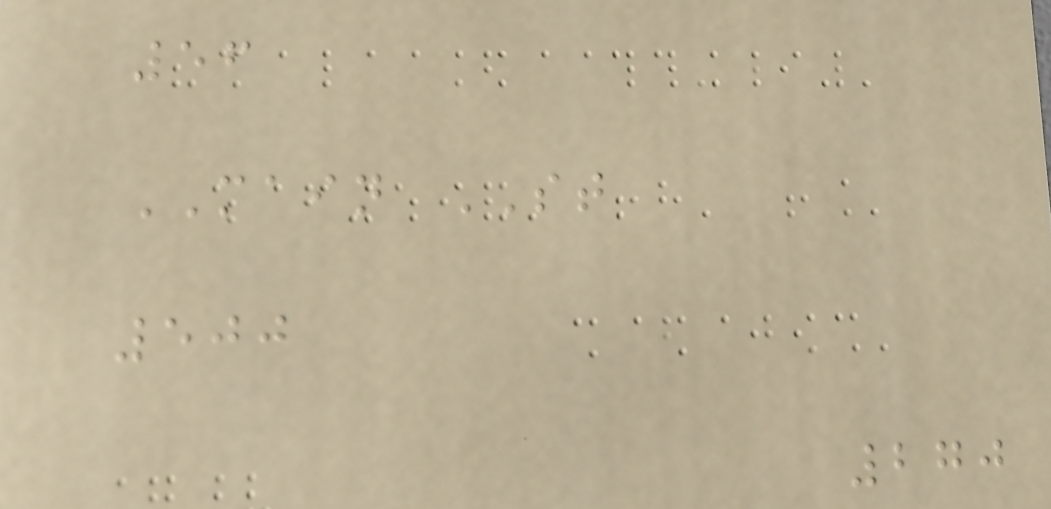56
MAIN ST
500
270
